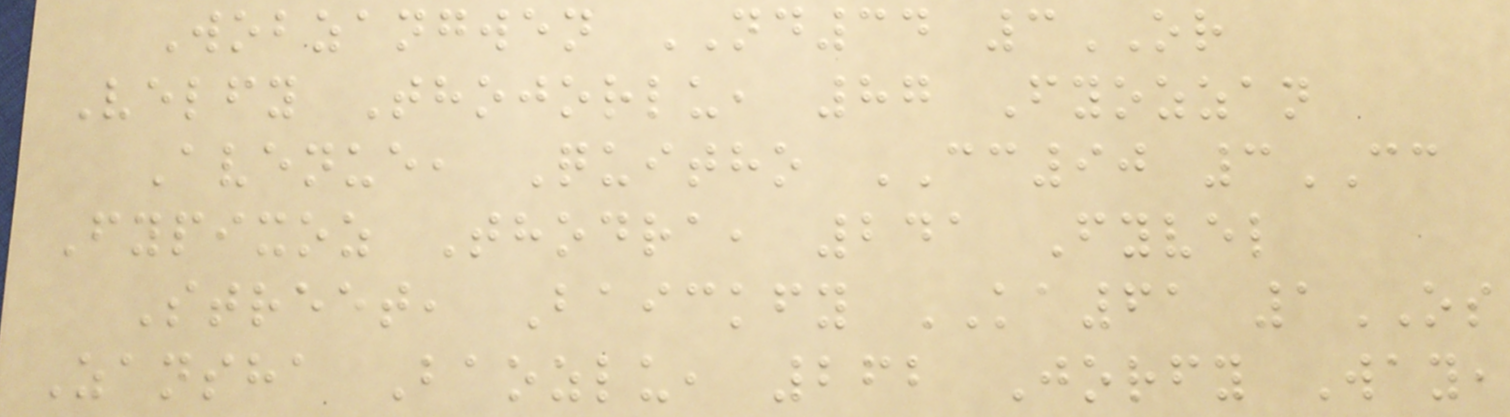Wobzangwen ND34 3OR
Velfy Thojorlu, 87 Fyozzan
Avenue, Quitho CC90 3CC
Fypixoz Thodra, 241 Fyvel
Street, Baickfy KA61 1OS
Zansha Baozlu, 262 Jorfy Way,
